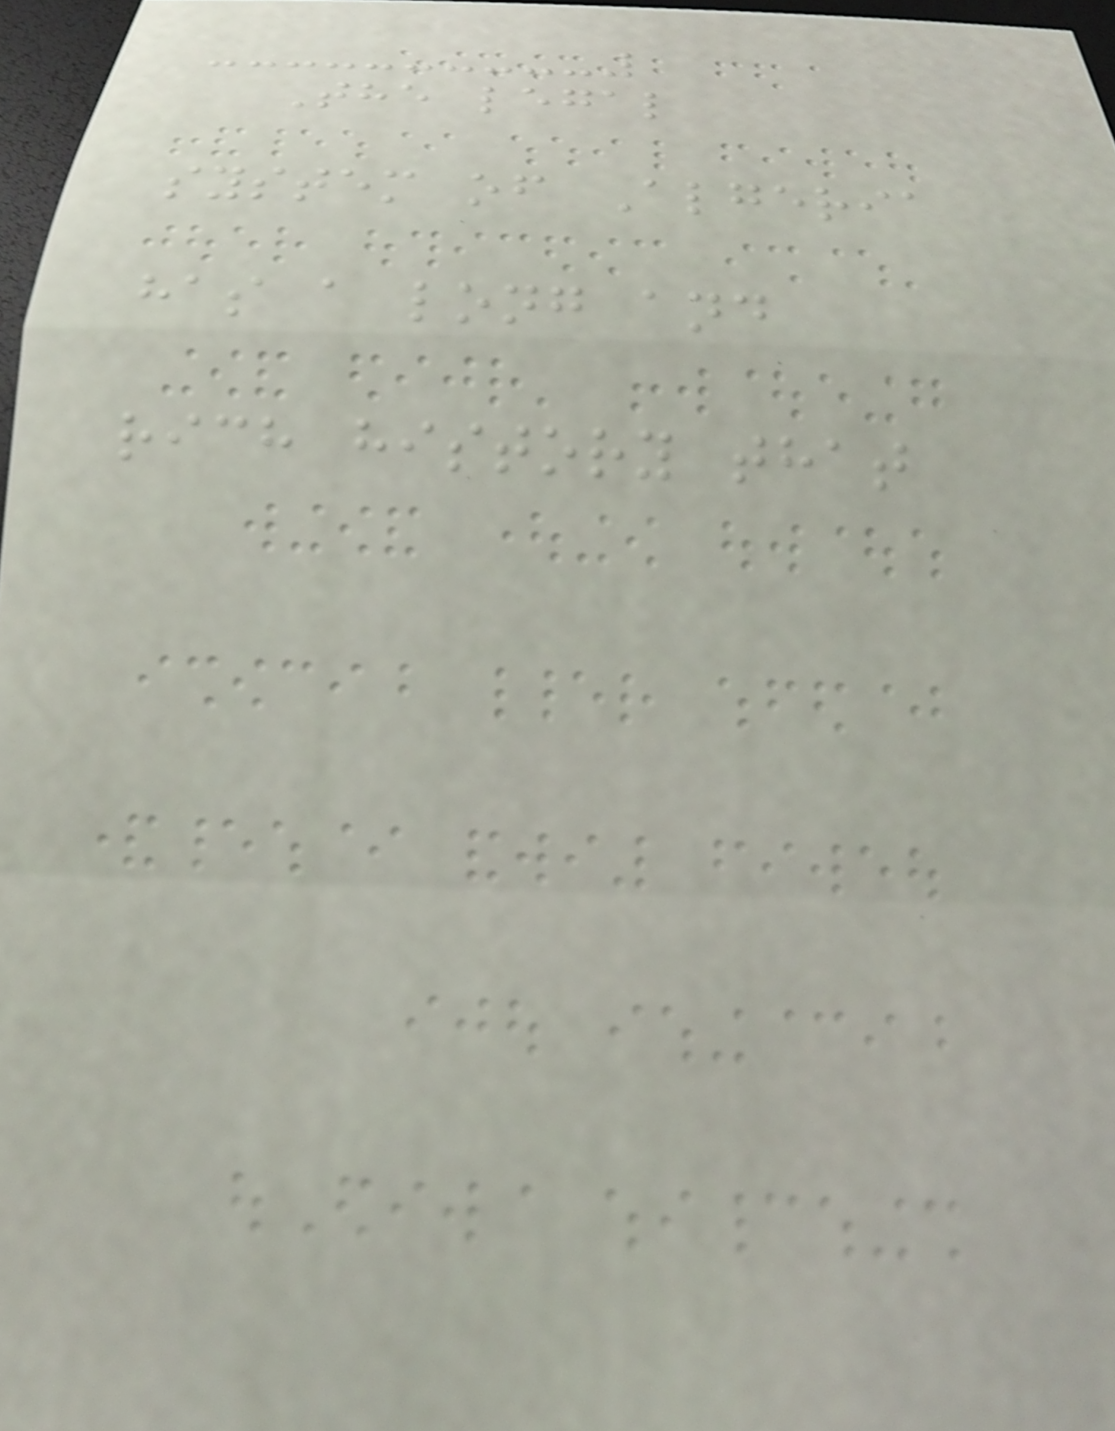The legal
system of Algeria
has a long and
rich history that
